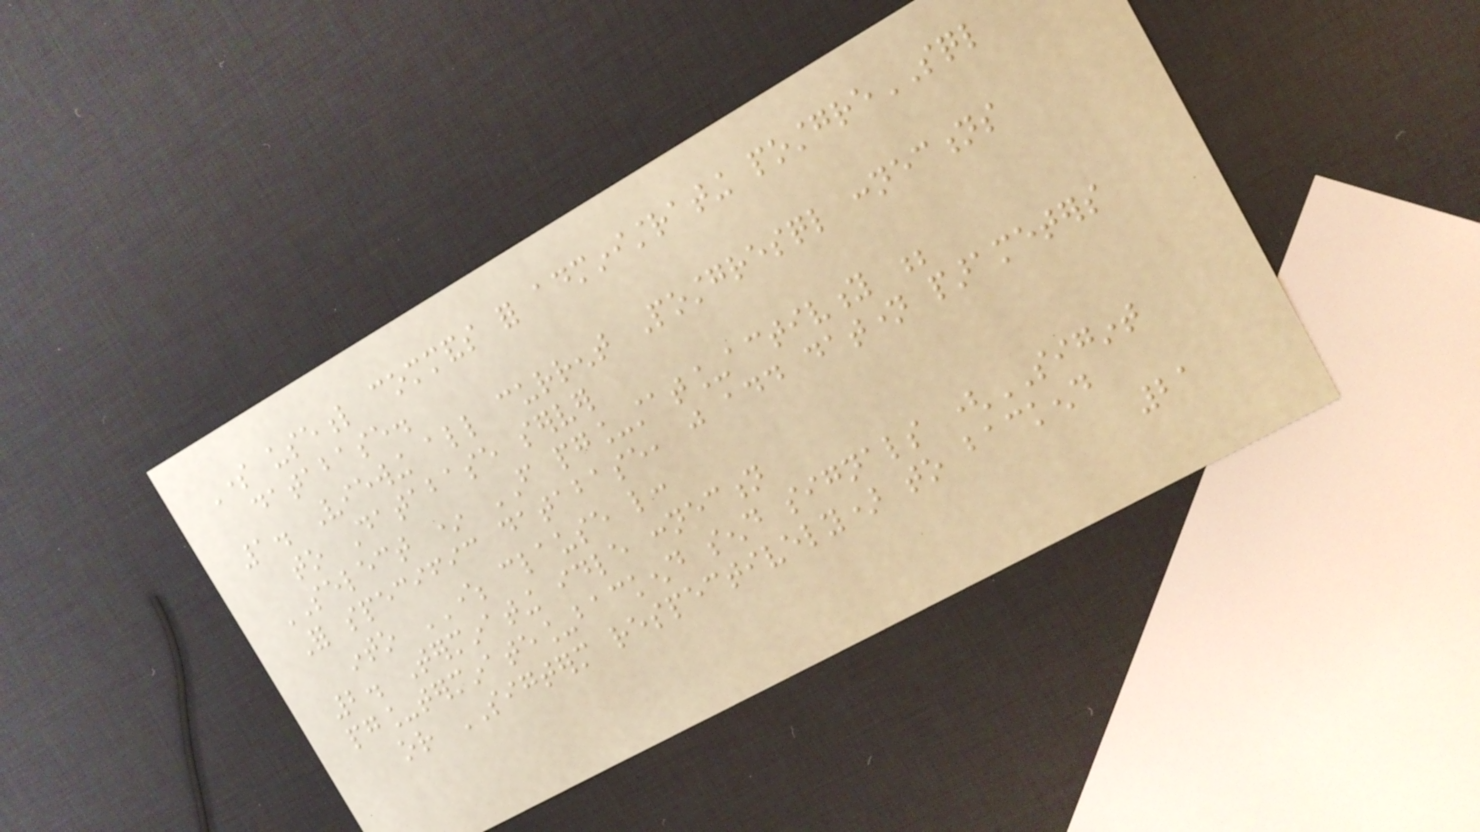Some useful commands for administrating postgreSQL
database.
1. Viewing all current Postgresql connections
to Database server
SELECT * FROM pg_stat_activity ;
For specific database, just add datname parameters
into WHERE clause like:
2. Terminating idle connection
pg_terminate_backend send signals (SIGINT
or SIGTERM respectively) to backend
21
